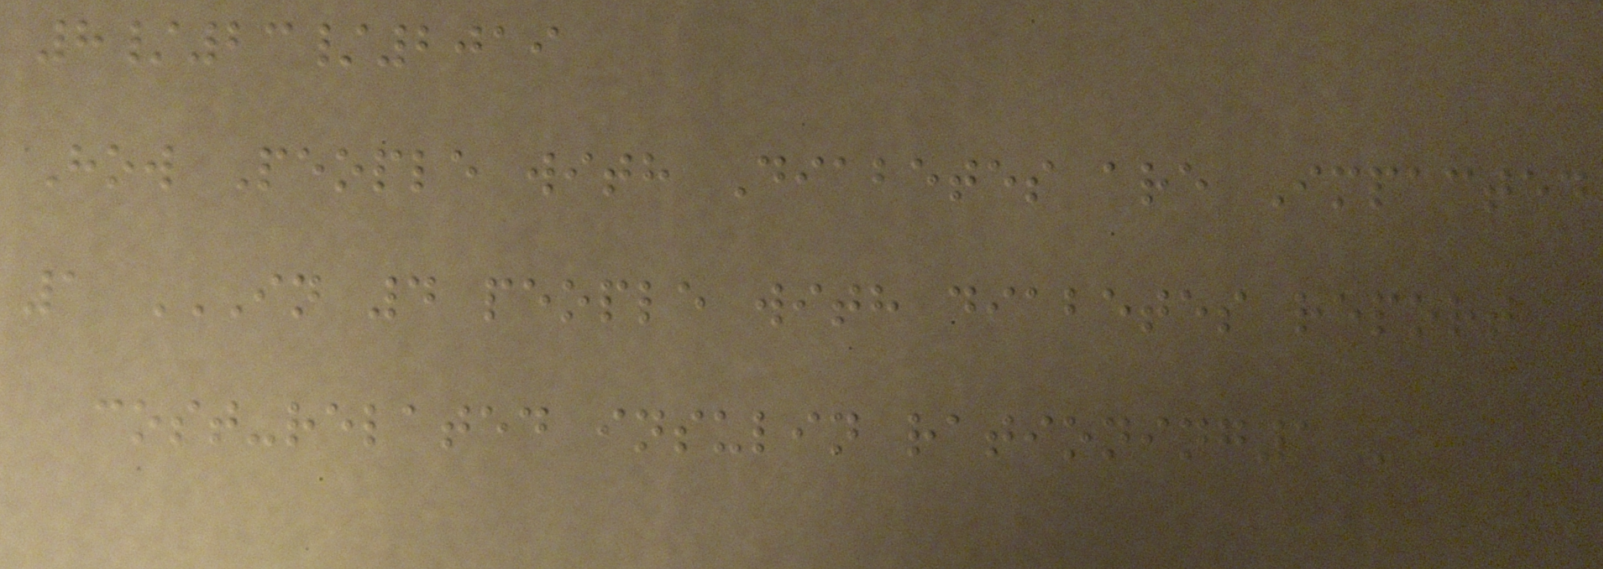8/23/2019
How People with Diabetes are Impacted
1 IN 4 PEOPLE WITH DIABETES REPORT
COST-RELATED INSULIN RATIONING1
